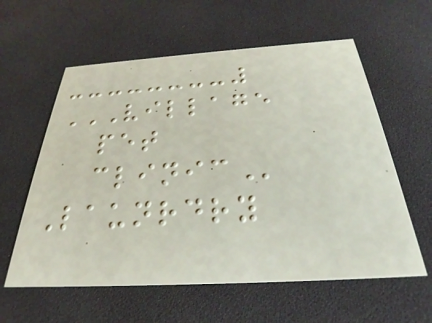VILLAGE
PET
CLINIC
Launrdry
